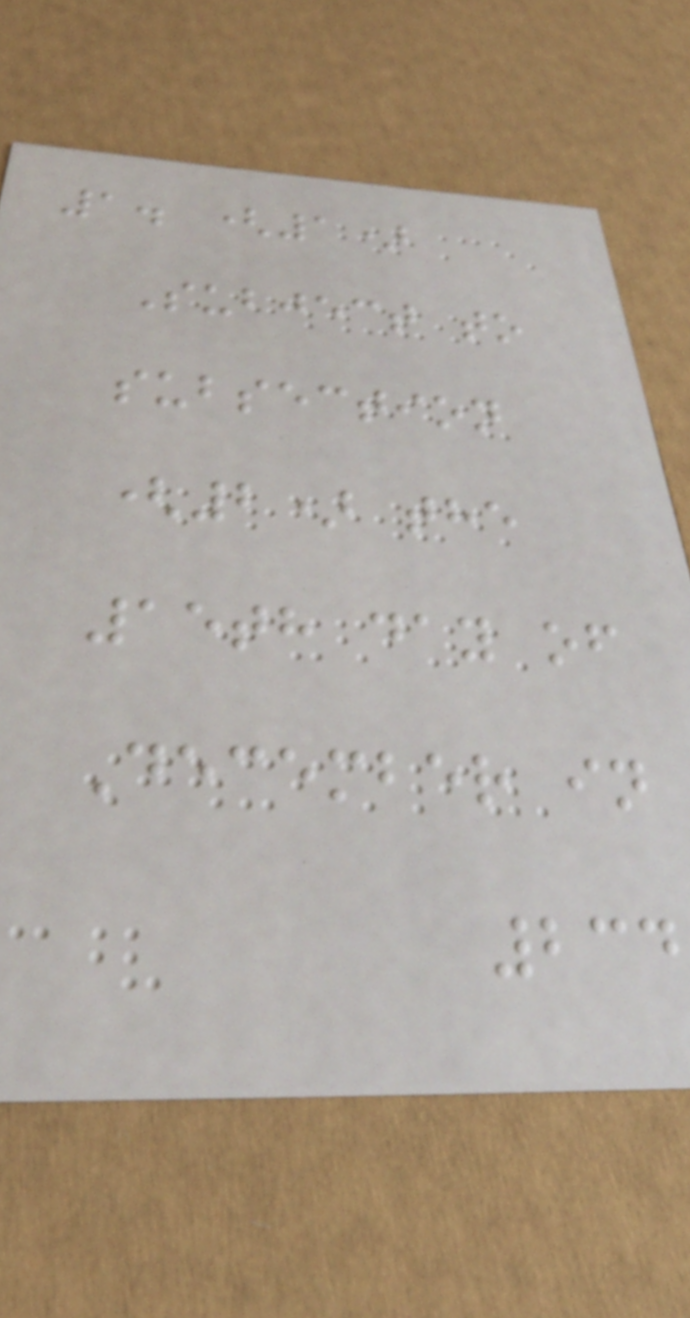1. (1)
Subject to
subsection
(2) the
15th day of
December in
234
